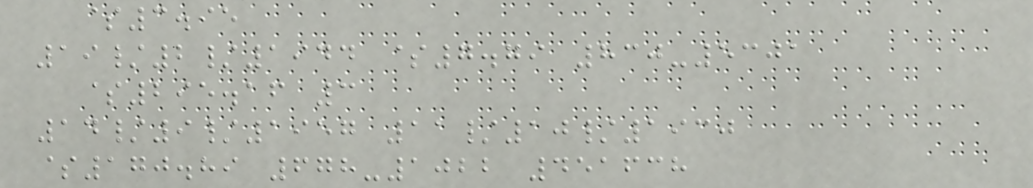$3.95
19/2/1944 $7.79 830-5301
$295.16 3
14/9/1957 11/10/1930
$170.89 678-1022 451638
